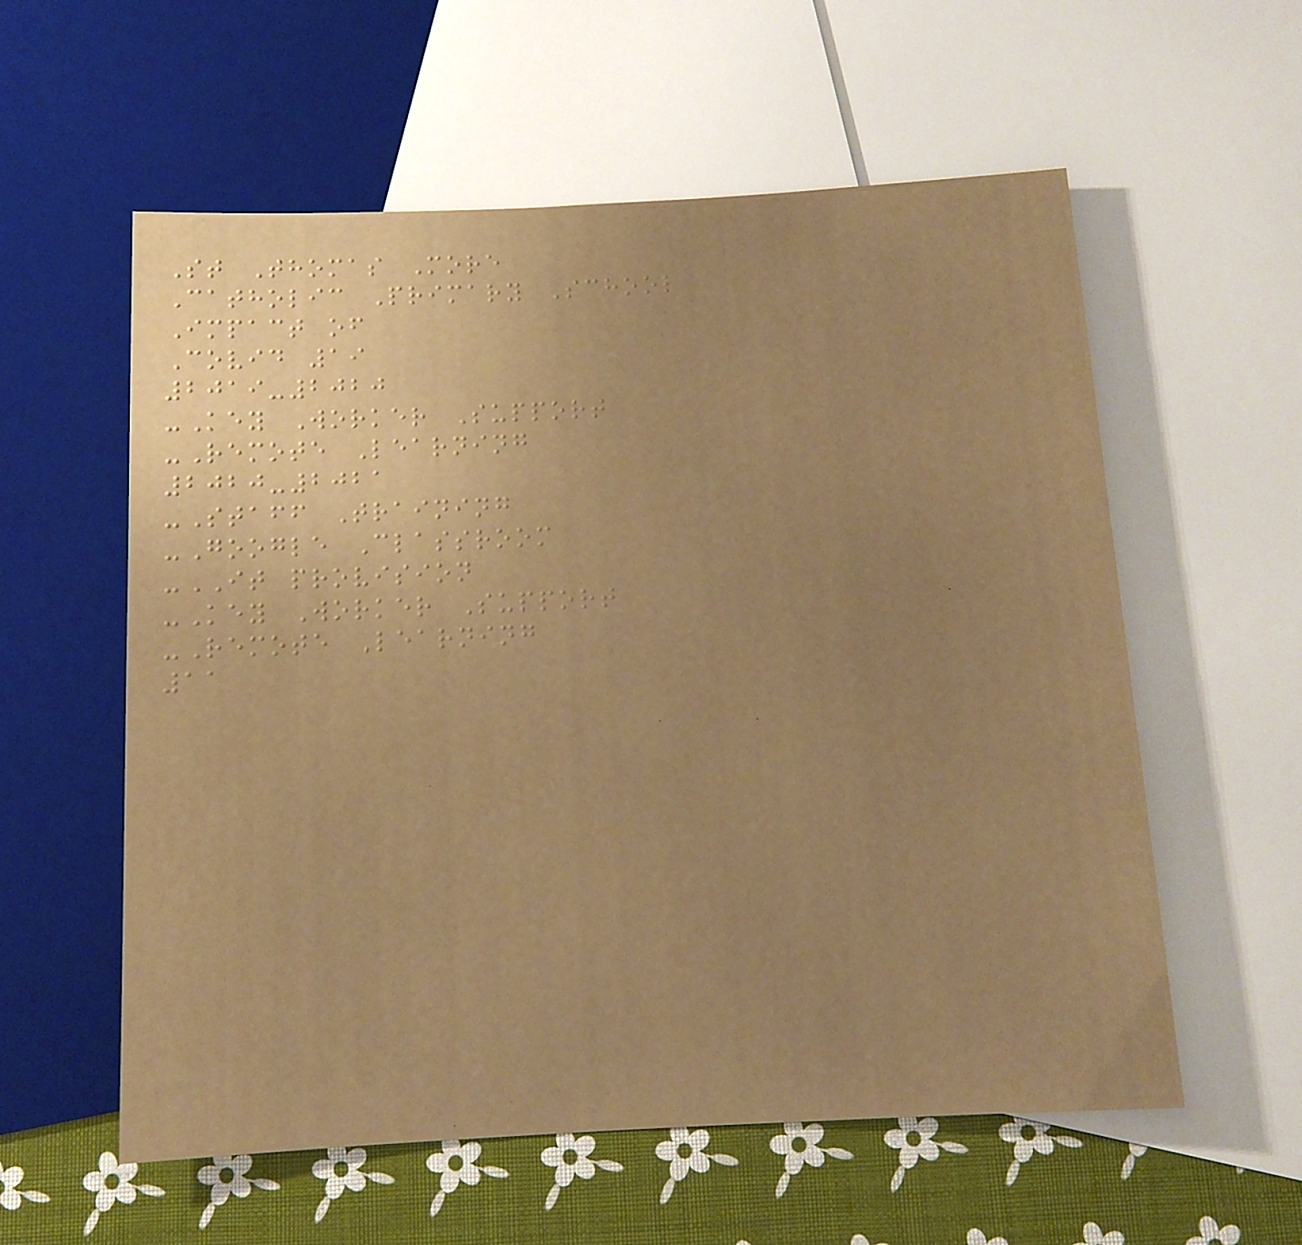St Thomas More
Catholic Primary School
Impact of
Covid 19
2019-2020
-Key Worker Support
-Remote Learning
2020-2021
-Staff Training
-Google Classroom
-IT provision
-Key Worker Support
-Remote Learning
11
